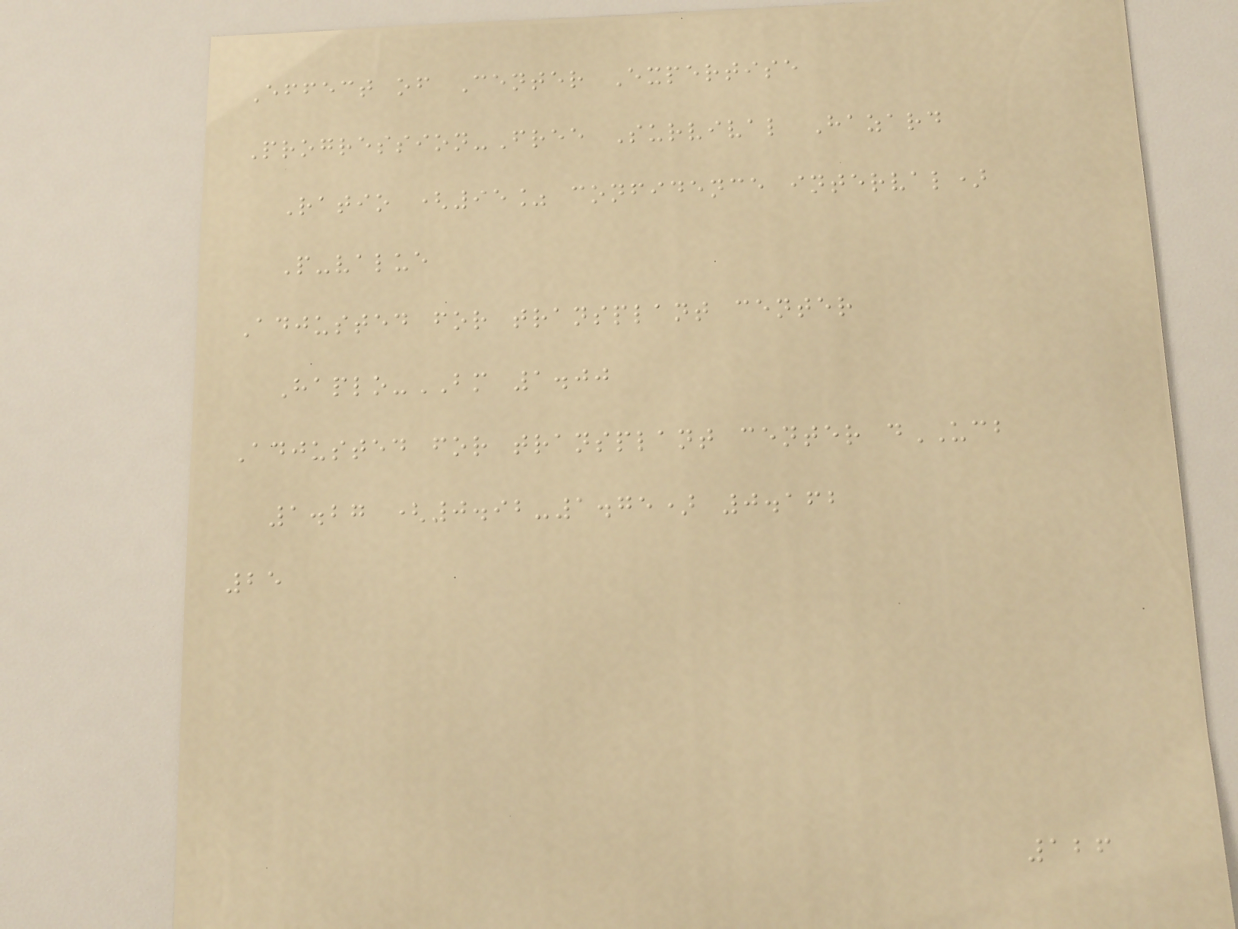Effect of Center Expertise
Progression-Free Survival Hazard
Ratio (95% confidence interval)
P-value
Adjusted for transplant center
Haplo-BM 1.00
Adjusted for transplant center dUCB
1.27 (0.92-1.75) 0.162
25
126
